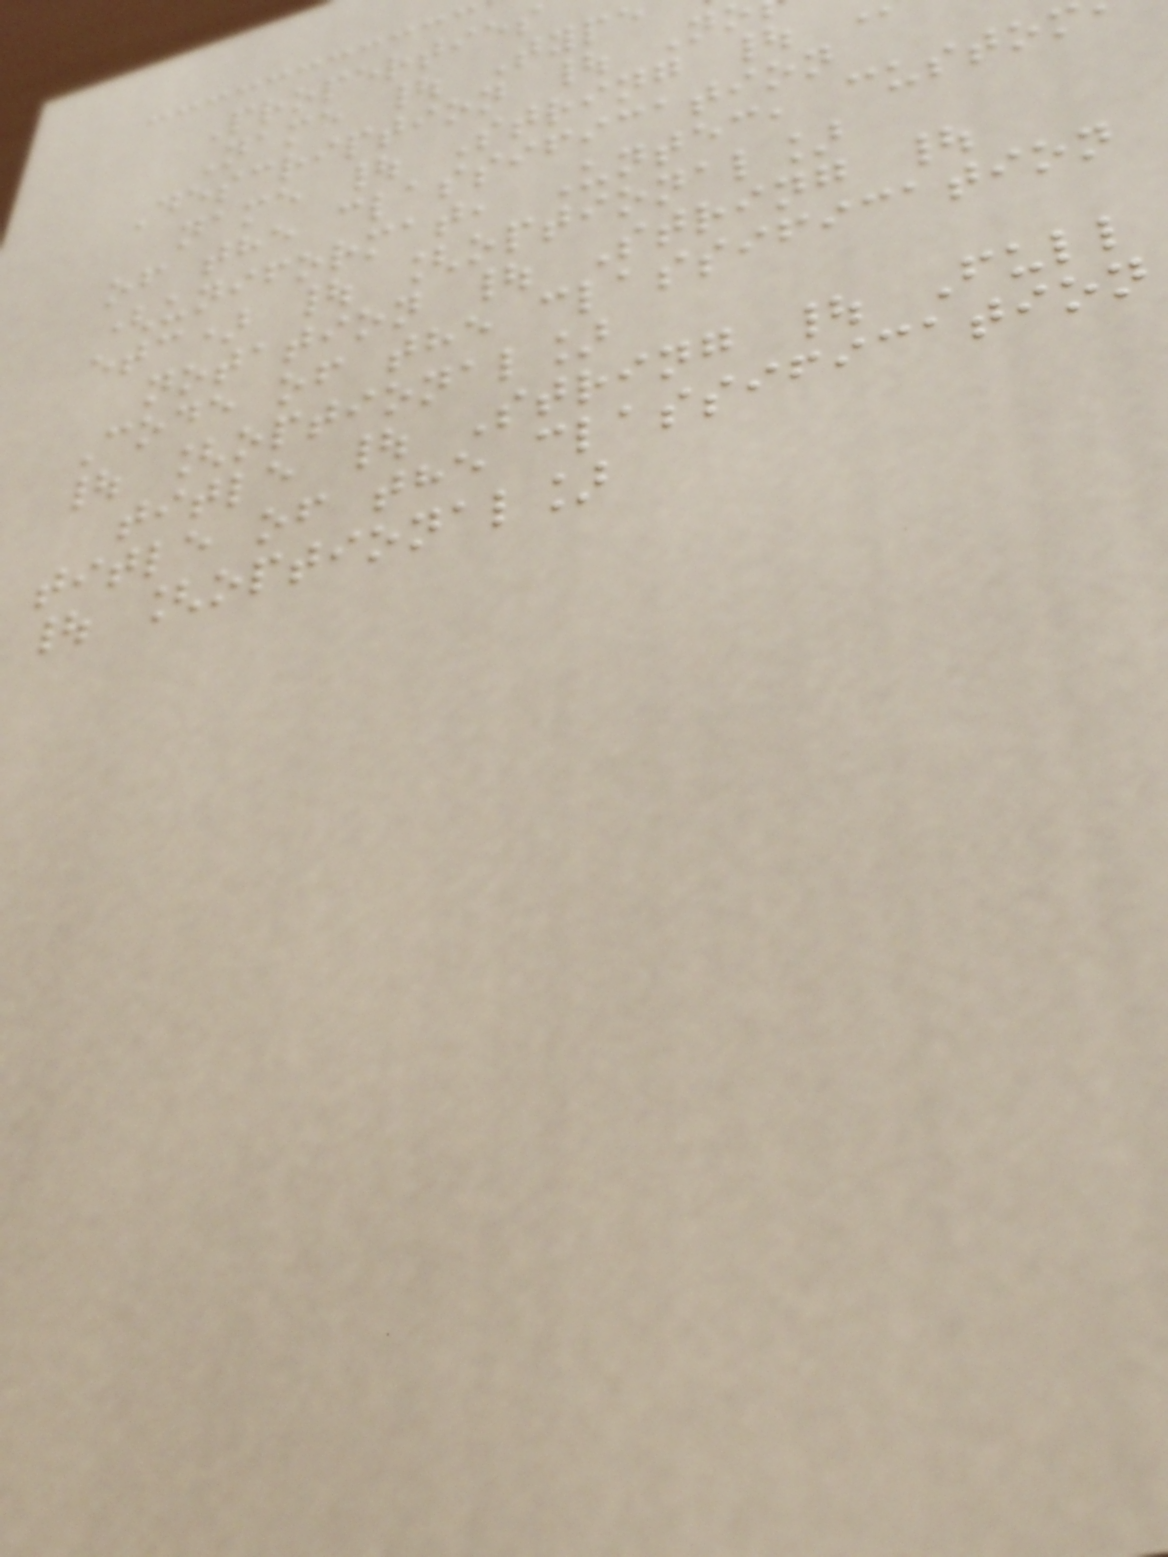Properties
Name | Typ
Description | N
name | String |
of the classification
(uniformat, Untec, custo
etc) | [optional]
notation | String |
Code of the classification
| [optional]
title | String | Full
title of the classification
| [optional]
